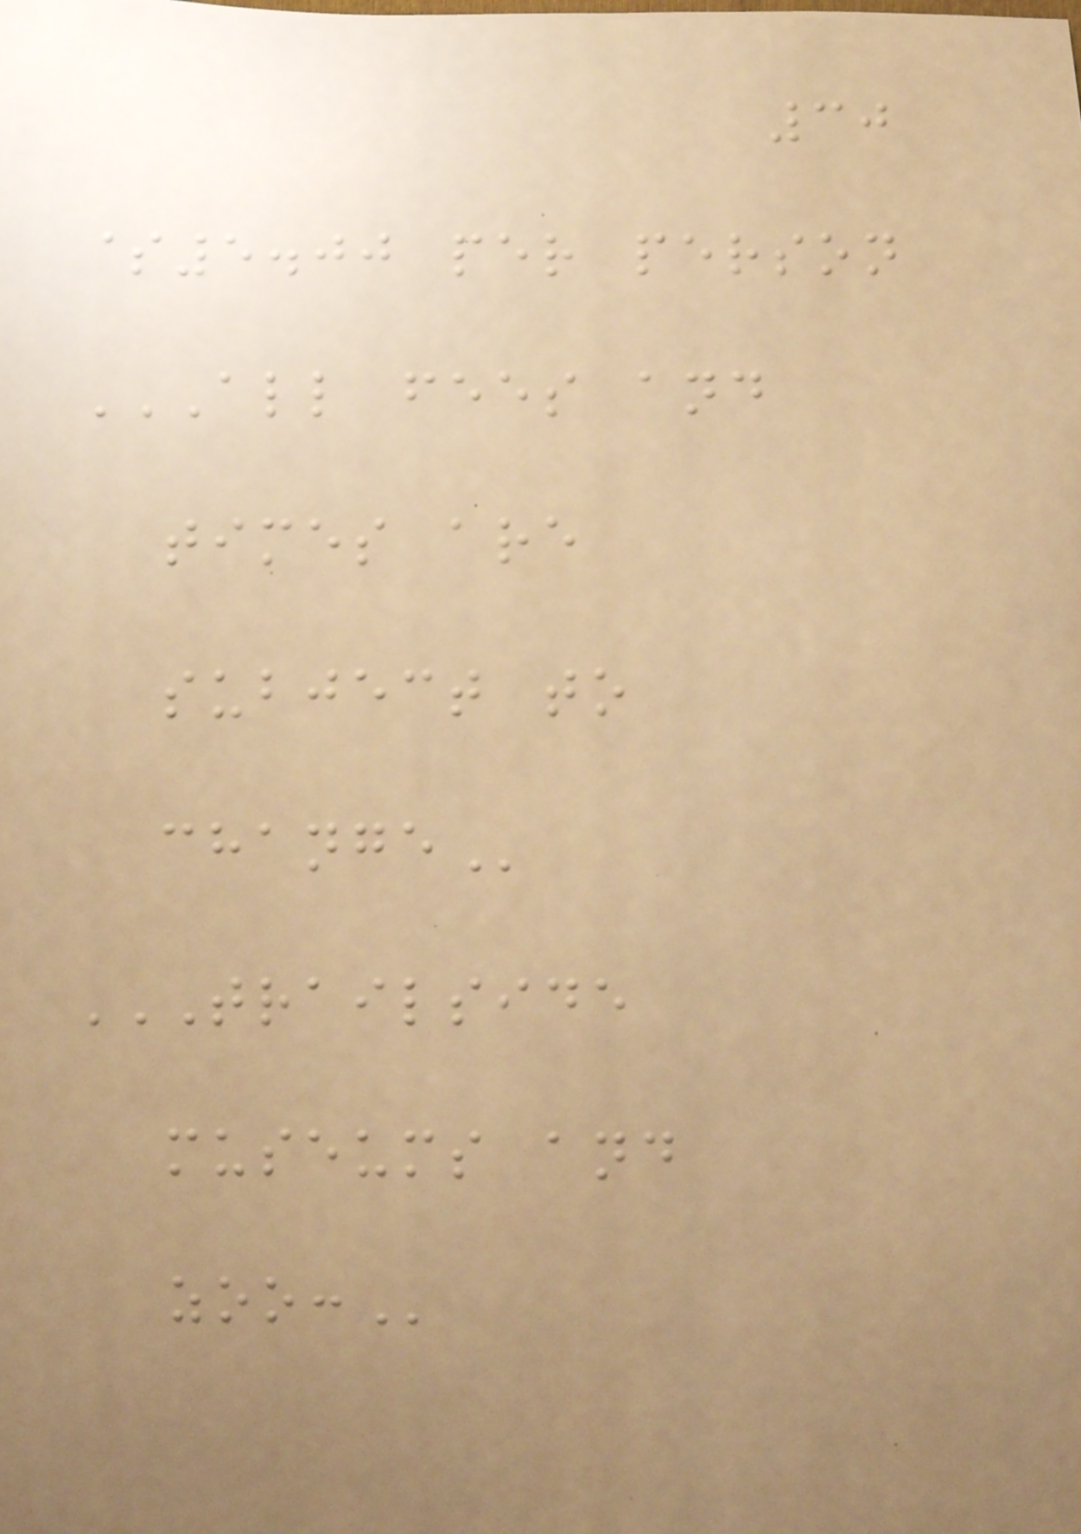30
$5.00 per person
ALL FEES AND
TIMES ARE
SUBJECT TO
CHANGE
TRAILSIDE
MUSEUMS AND
ZOO:
